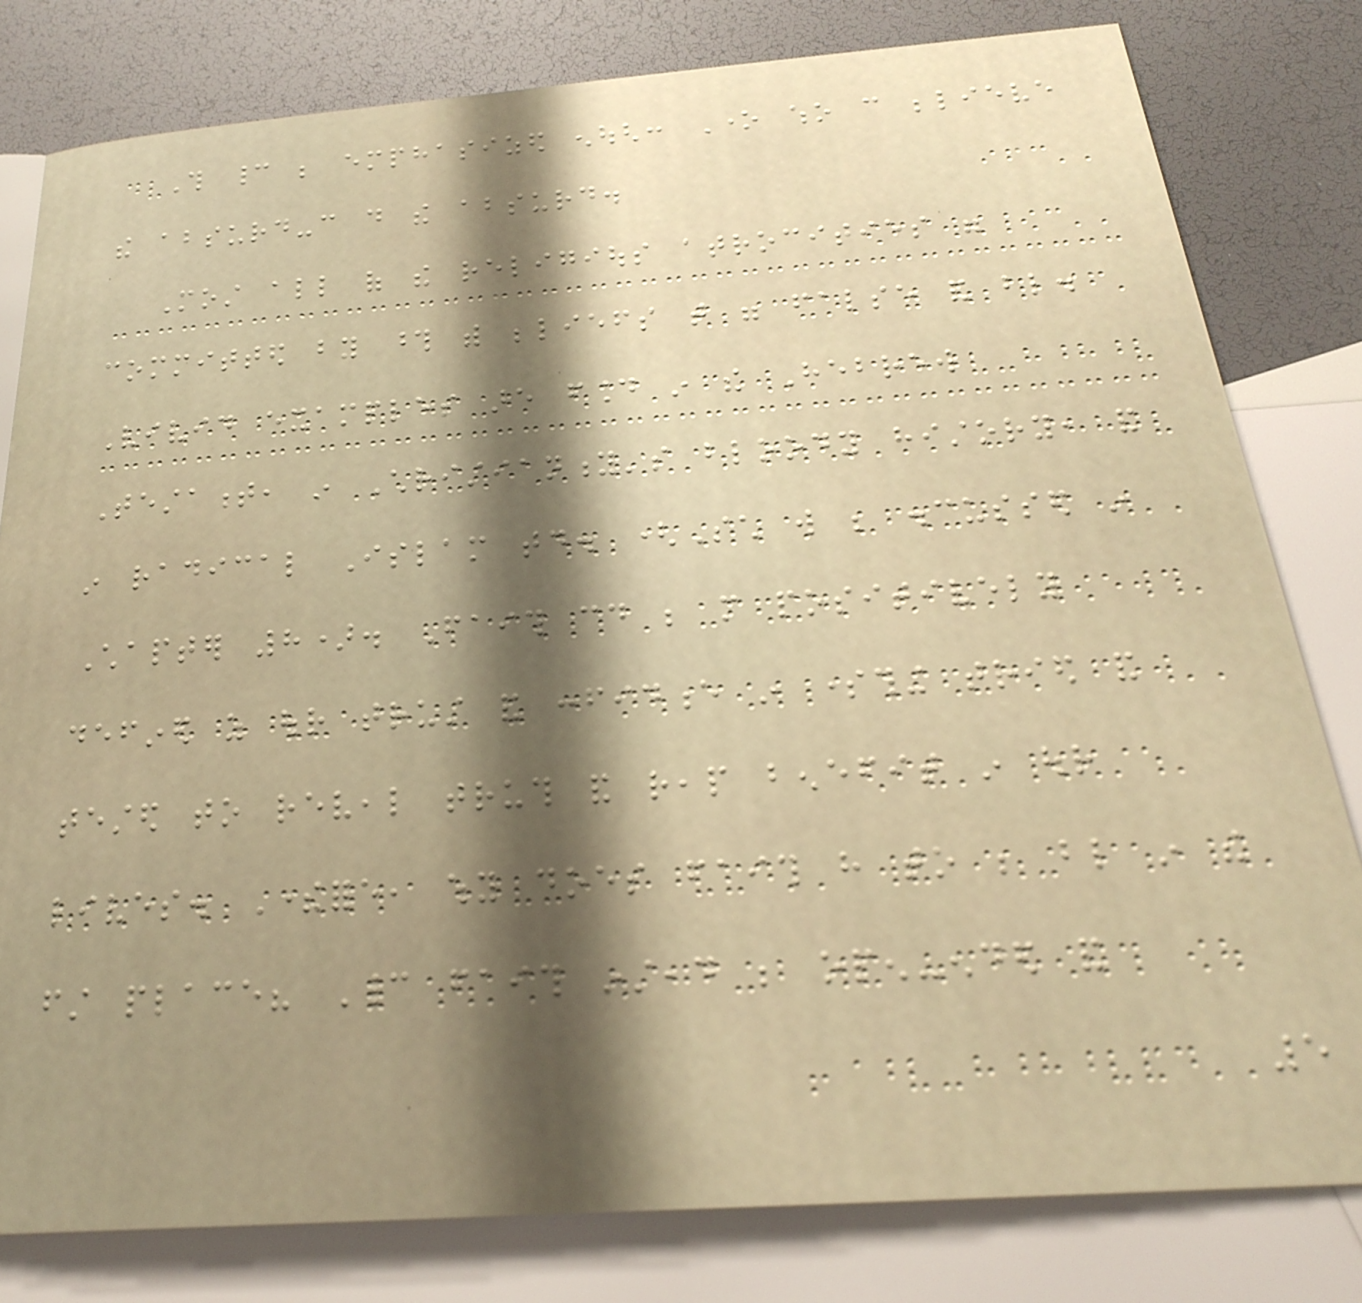This cannot be emphasized enough: One who can believe
the absurd-can do the absurd.
Most all of the religious atrocities were
committed by those with beliefs that were false and blind.
Vivid examples are found in the Hebrew
Testament, in Christianity's bloody history, and
in radical Islam today. (Such will be discussed in
Chapter 8). Faith could be more positively
defined as our trust and confidence in something tried and
tested to reveal truth and reap benefit in our
lives. Therefore, why does faith have to be blind in the
first place? Cannot faith instead be open-ended and
5
